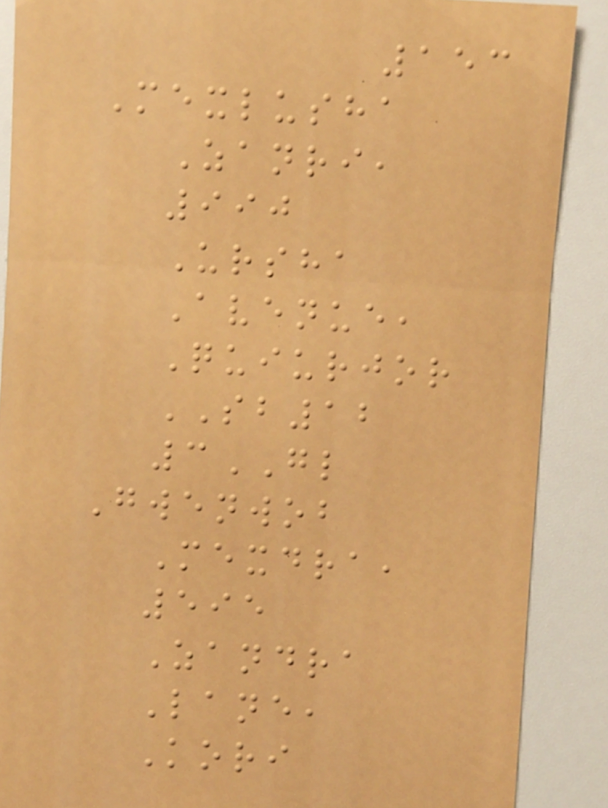153
Mexlusha
Zanri,
990
Ursha
Avenue,
Quiurjor
SB12
3GL
Gwenwob
Mexdra,
595
Zandra
Lane,
Kori
